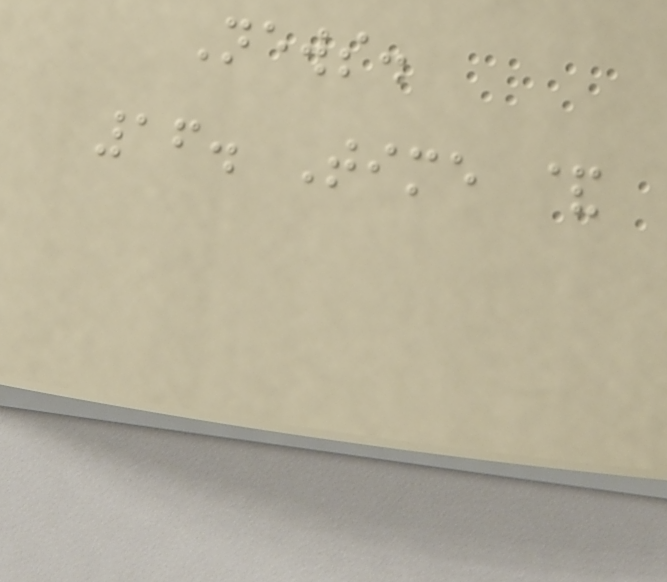News.
16. Time &
